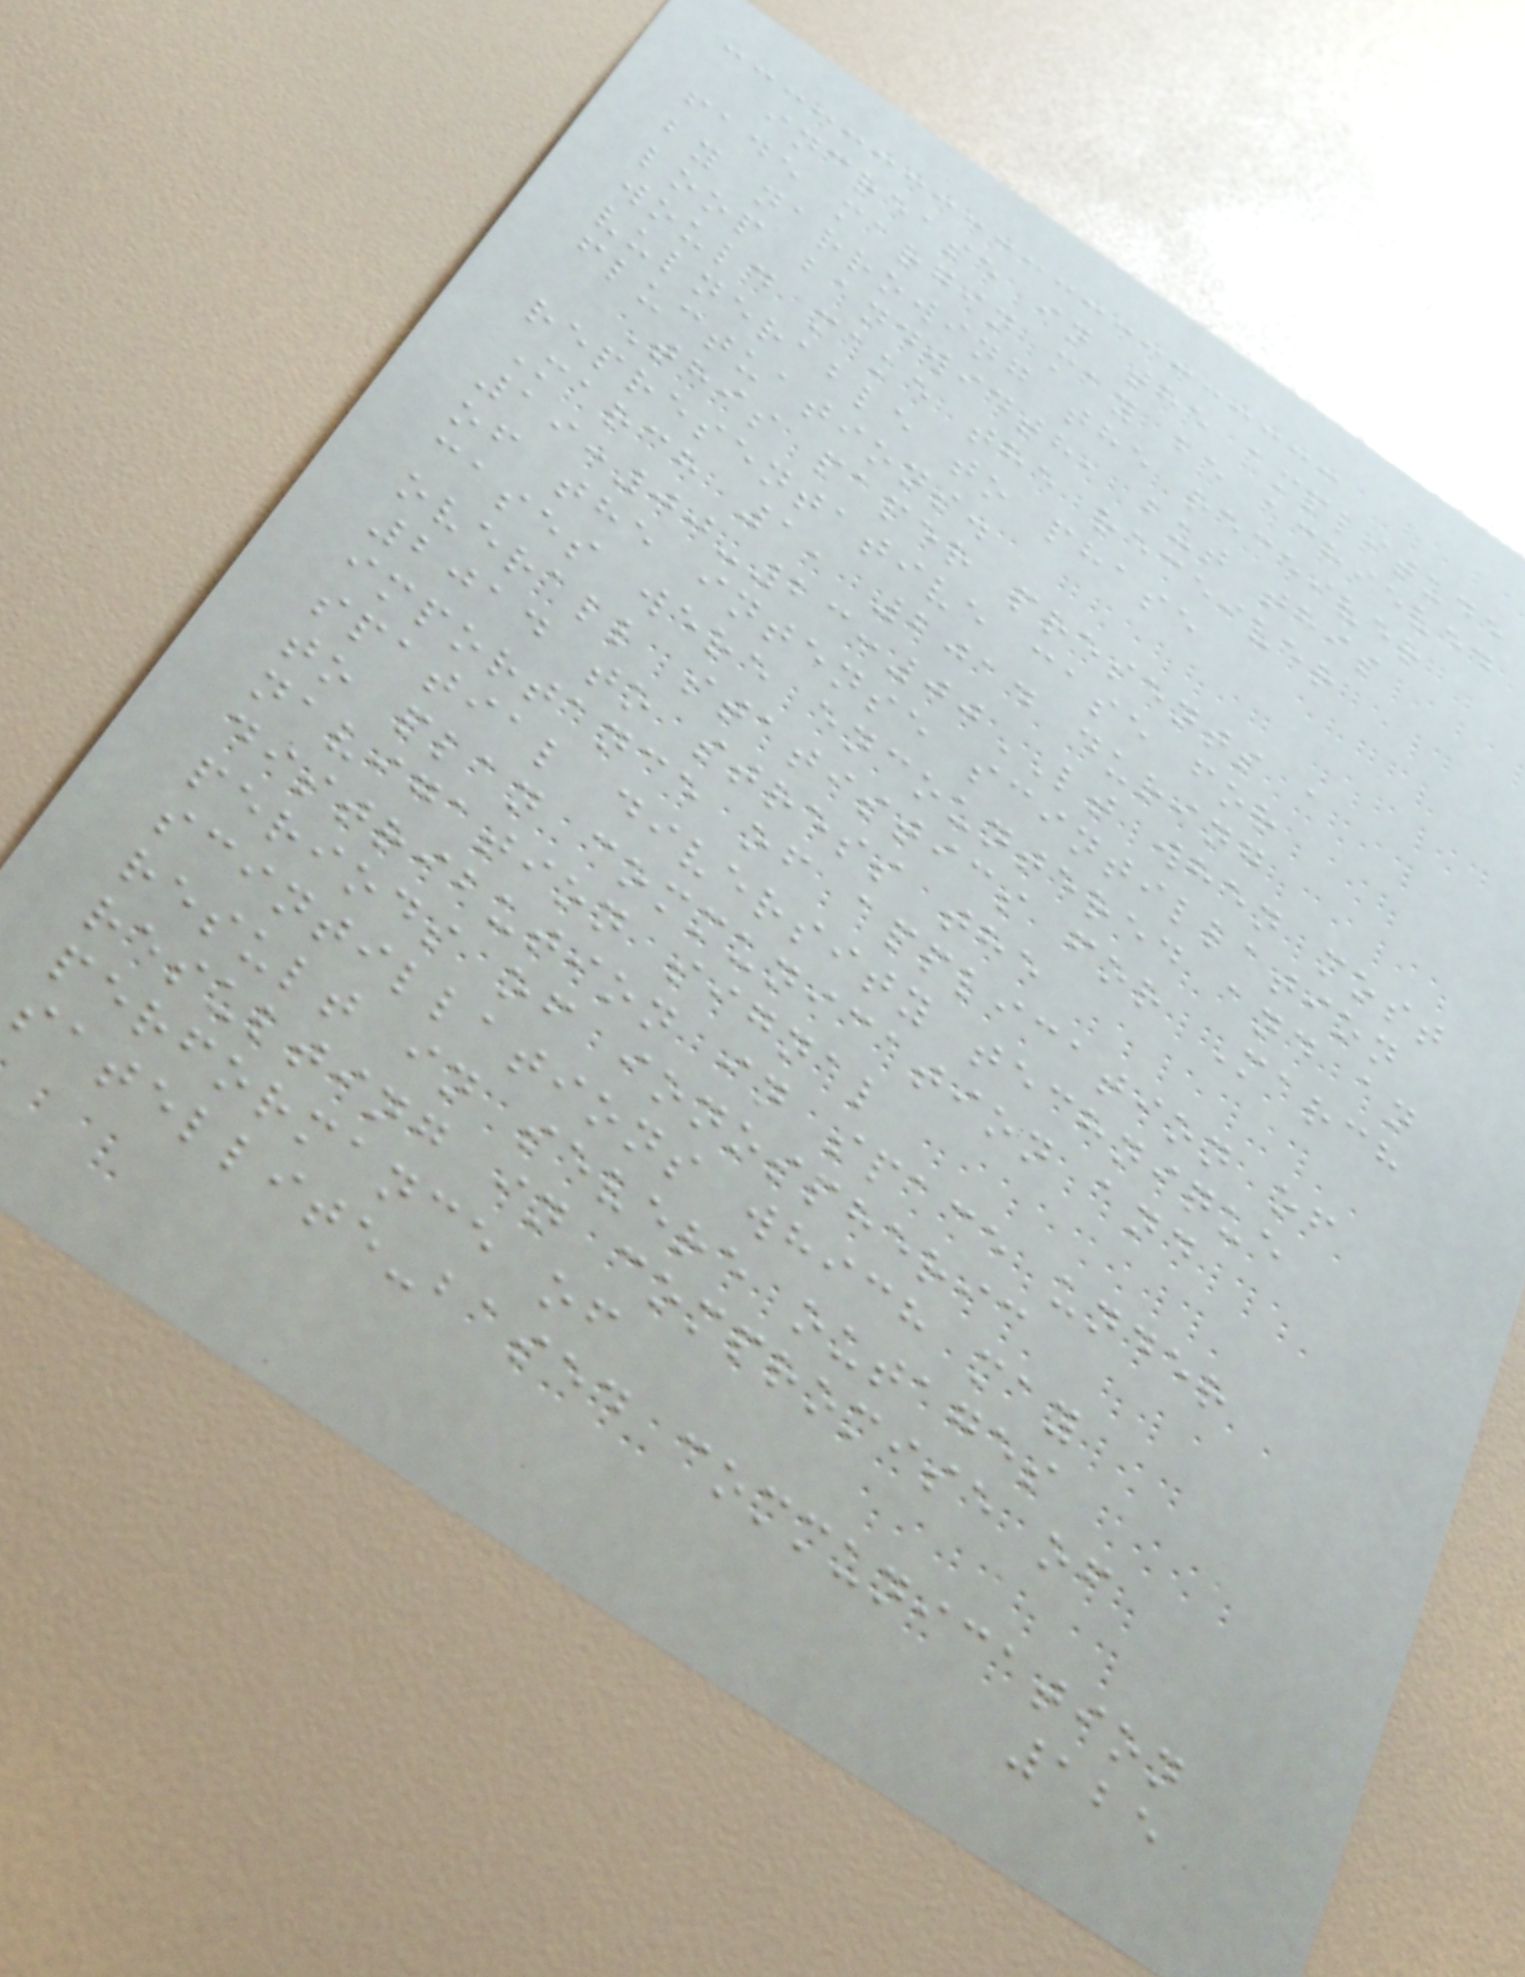increase in the amplitude
fade margin may be achieved
by narrowing the receiver
loop bandwidth, but this
would make the receiver
vulnerable to phase
fluctuations.
This paper presents a
representative case for
March 1, 2014 during
19:00-23:00LT when most
of the intense scintillation
cases were encountered and an
overall statistics for March
2014 to stress the
importance of application of
spatial diversity technique
to plan communication and
navigation signal
distribution in space under
periods of ionospheric
scintillations which may
result in severe outages
resulting in compromise of
performance of
satellite-based communication
125
